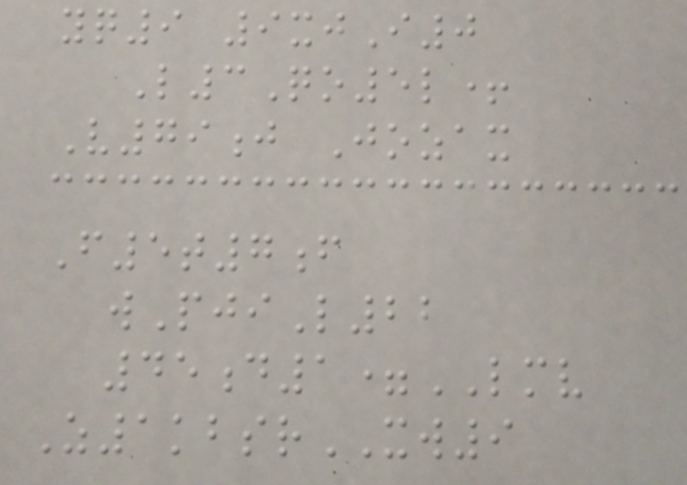yq9 9xjI0
L3Qo5l+
V79j Jozax
F5t7f
wPjiL22
45d1=LMV
Z1kbsrXW9
